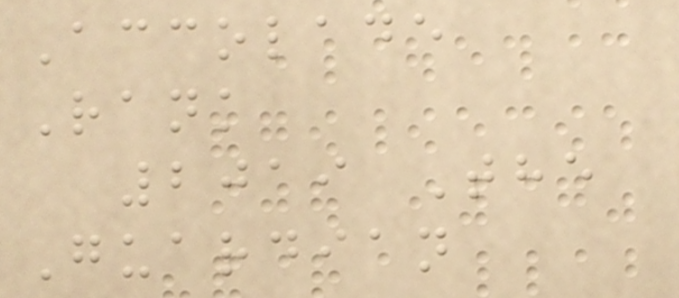Accolade
Rank
2019 The
Guardian
